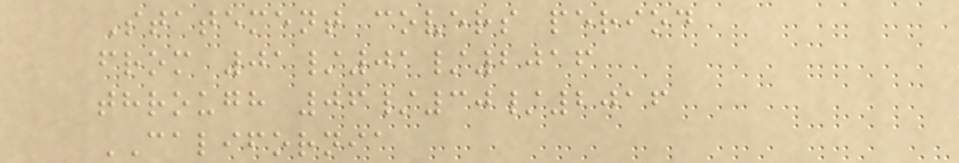Statement covers period
from 01/01/2016
through 06/30/2016
CALIFORNIA
